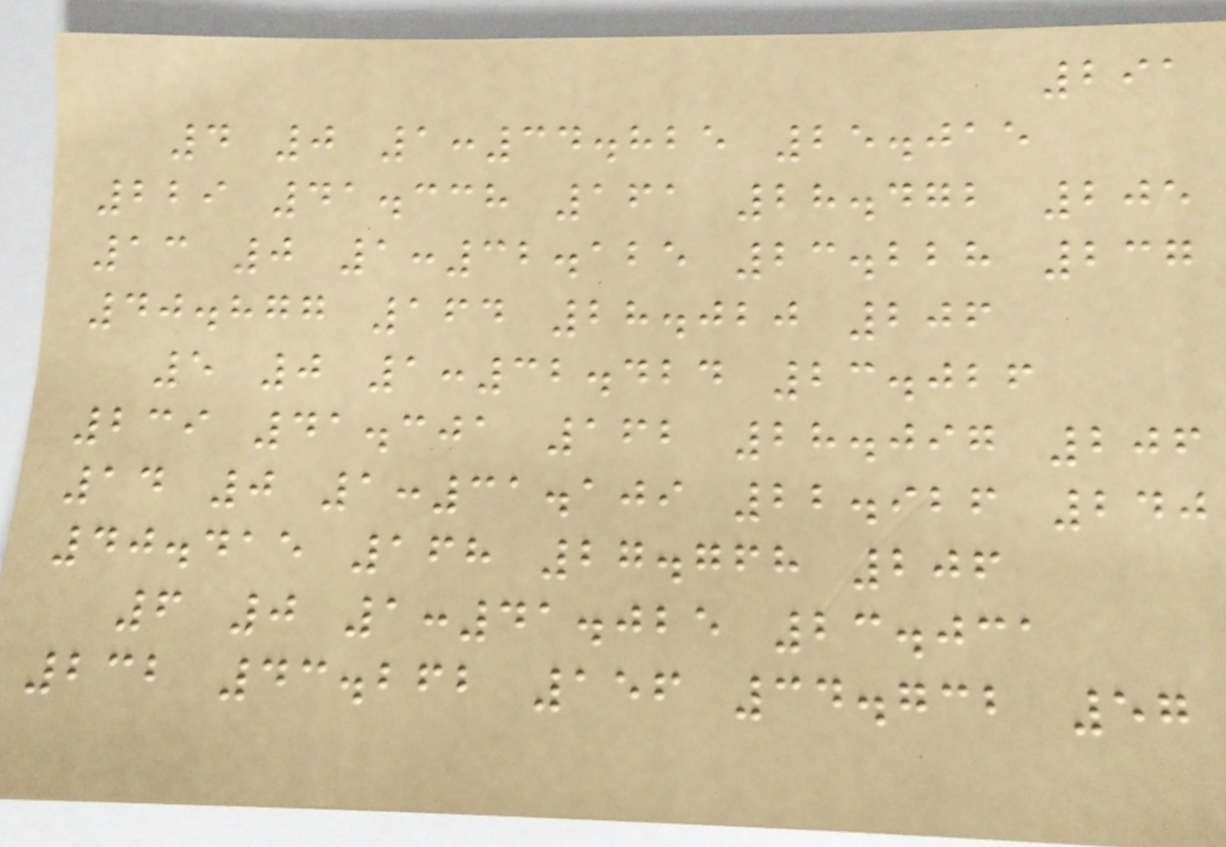291
4 0 1:34.825 25.015
229 41.338 161 28.472 205
13 0 1:32.125 23.228 237
40.877 164 28.020 206
5 0 1:32.424 23.026
239 41.301 162 28.097 206
14 0 1:31.109 22.926 240
40.415 168 27.768 206
6 0 1:41.025 23.031
232 43.262 156 34.732 57
